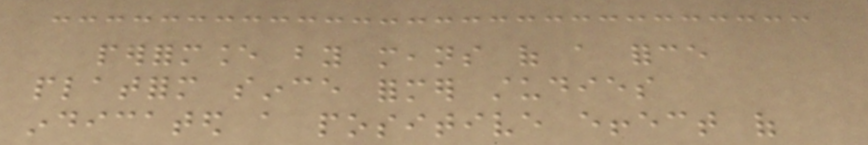performance by means of a force
platform since former studies
indicated a positive effect of
